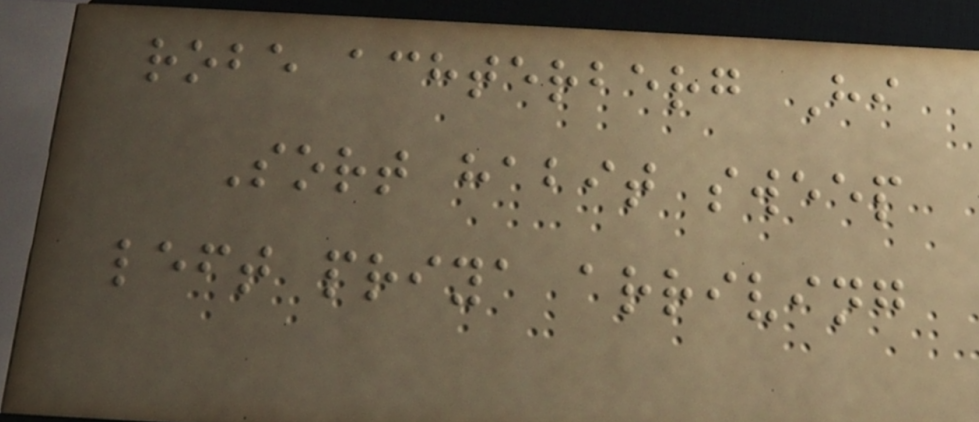robe achterberg Hi
Sort habit sweep
left priya arriving
